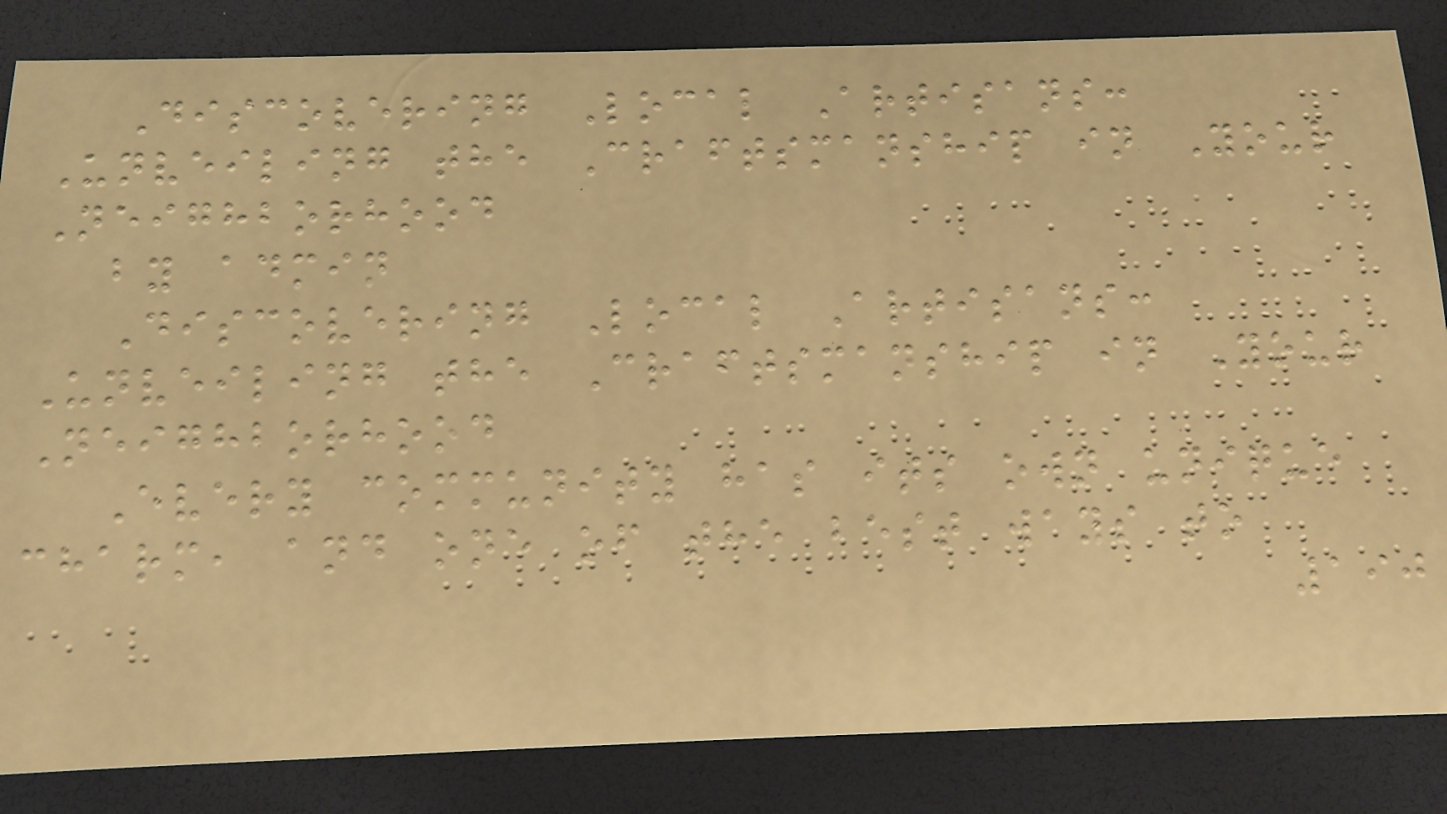Discovering Local Artisans:
Unveiling the Craftsmanship in Your
Neighborhood
by admin
Discovering Local Artisans:
Unveiling the Craftsmanship in Your
Neighborhood
Every community has its own unique
charm, and one of the best ways to
190
